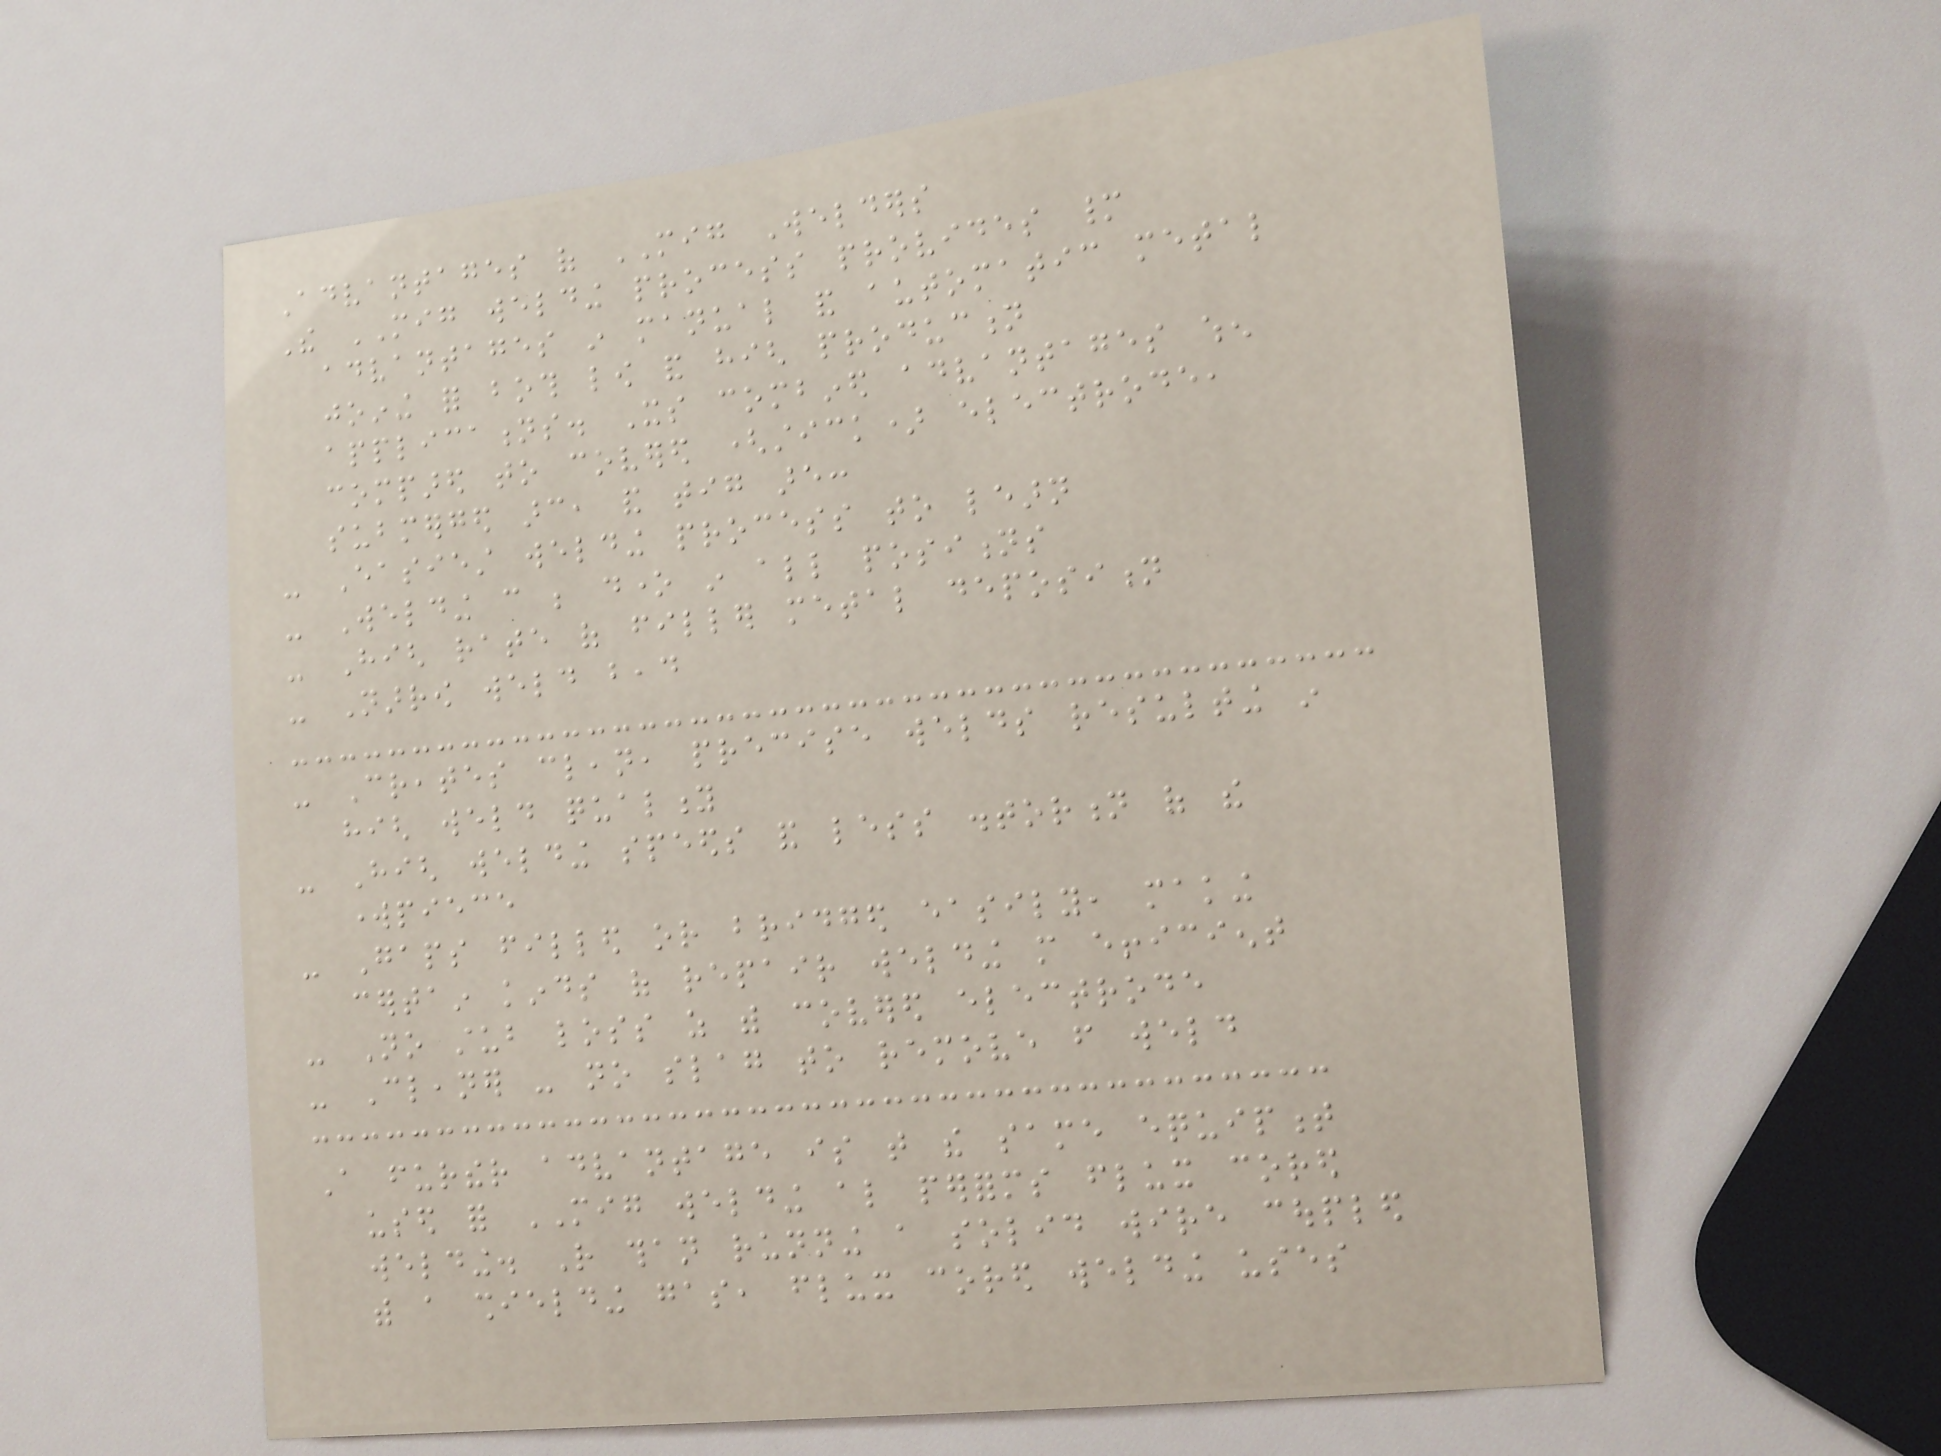Advantages of MIG Welders
The MIG welding process provides many
advantages in manual and automatic metal
joining for both low and high production
applications. Its combined advantages when
compared to covered (stick) electrode,
submerged arc, and tig are:
- Easiest welding process to learn
- Welding can be done in all positions
- High rate of filler metal deposition
- Narrow weld bead
- Creates clean, precise welds resulting in
high weld quality
- High welding speeds and less distortion of the
workpiece
- Gaps filled or bridged easily, making
certain kinds of repair welding more efficient
- No stub loss as with covered electrode
- Cleaner - no slag to remove from weld
A further advantage is that the same equipment
used for MIG welding also performs flux cored
welding. Rather than running a solid wire coupled
with a shielding gas, flux cored welding uses
